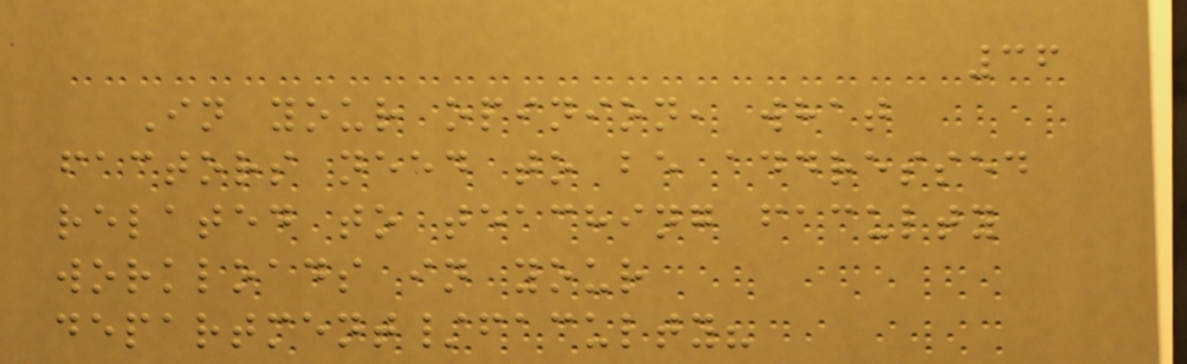36
In your opinion, what
factors need to be addressed
related to teaching faculty
workloads in your
department/faculty?
